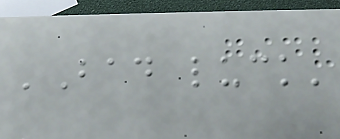'Bad luck'
